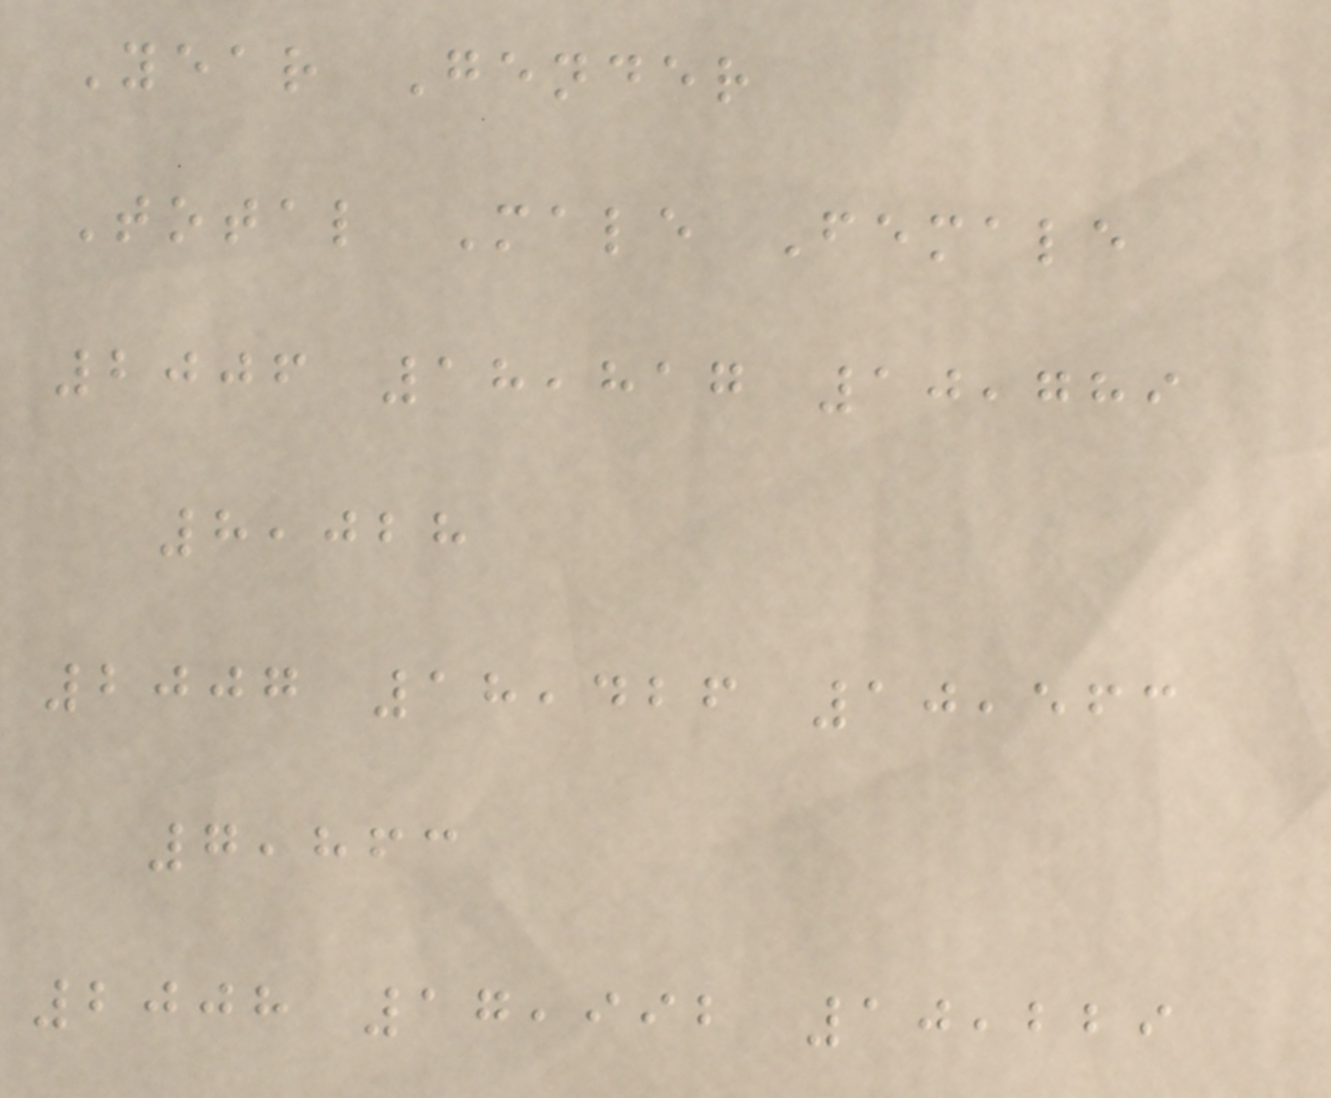Year Gender
Total Male Female
2006 18,817 10,789
8,028
2007 18,426 10,563
7,863
2008 17,992 10,229
